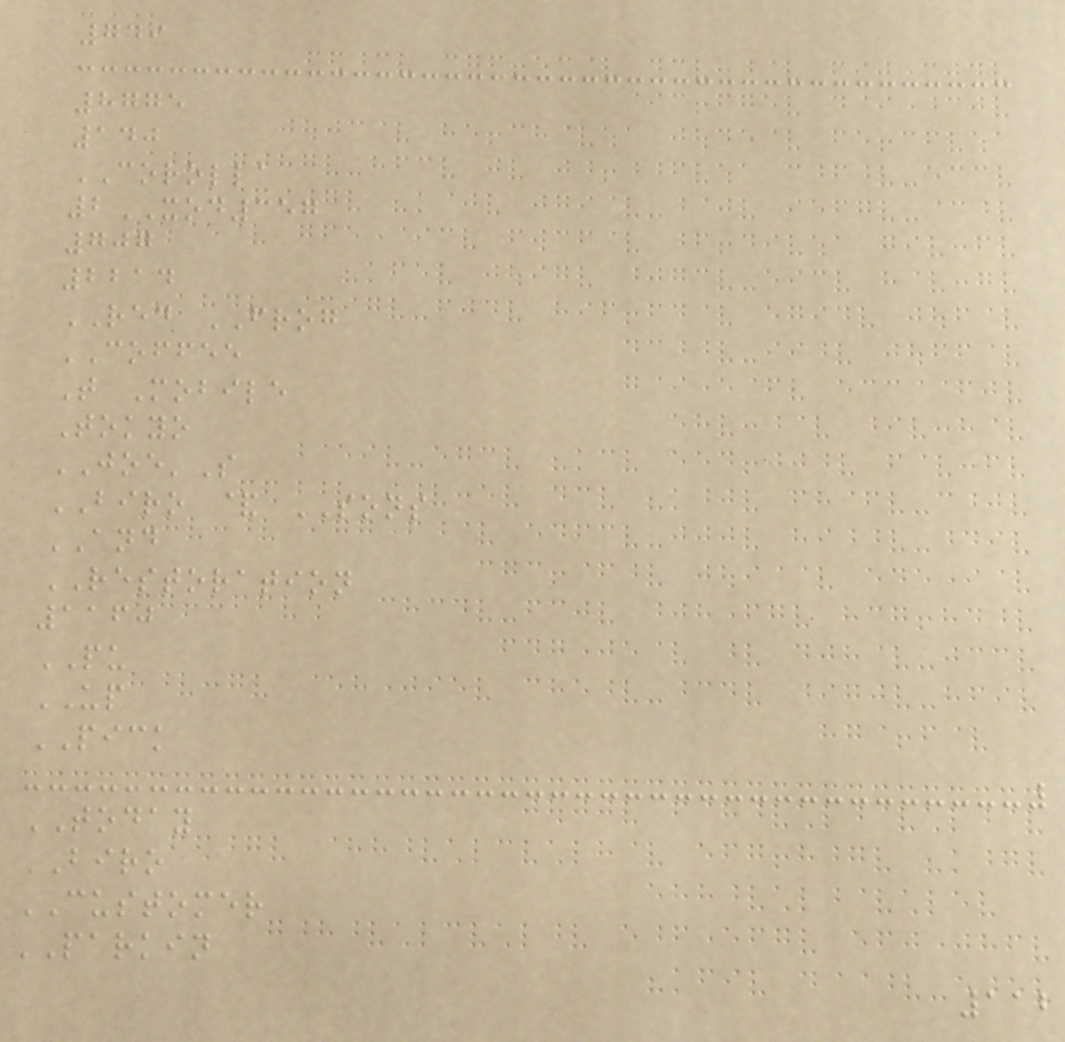749
8775
140
COROLLA
2XOD357
707
2214
RED FROG
COFFEE
T Mobile
Tokyo
JOE'S
BIRO & SONS
AND
RESTORATION
1160
PU
UP
PICK
TODAY
BIRO
CUSTOMER
PARKIN
112
